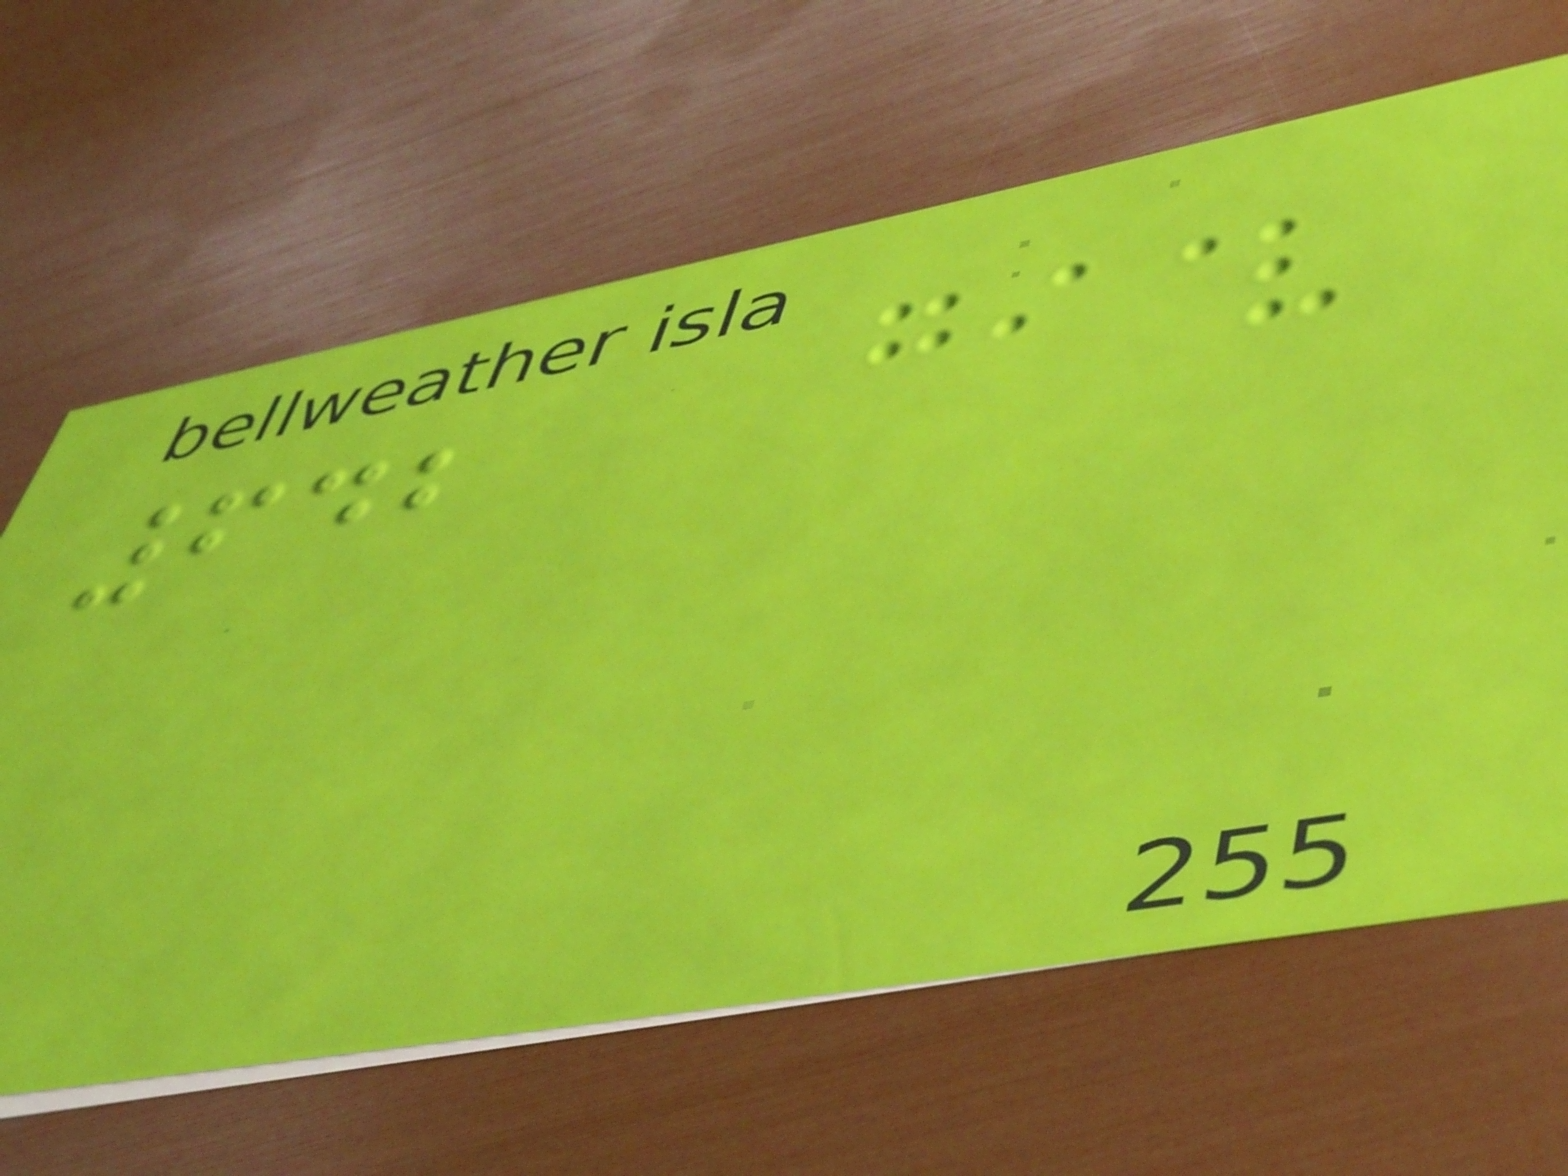642
